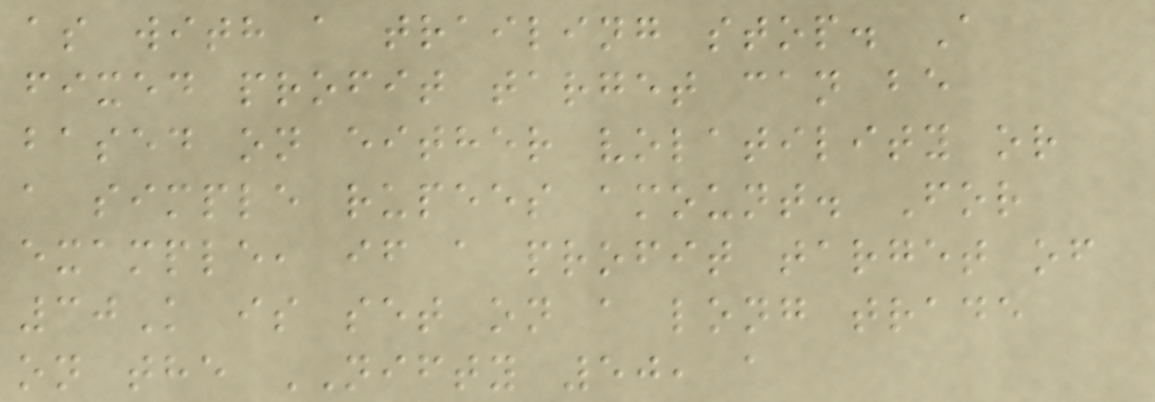as with a trailing stop. A
fixed profit target can be
based on either volatility or
a simple rupees amount. For
example, if a profit target of
30K is set on a long trade
on the NIFTY 50, a
